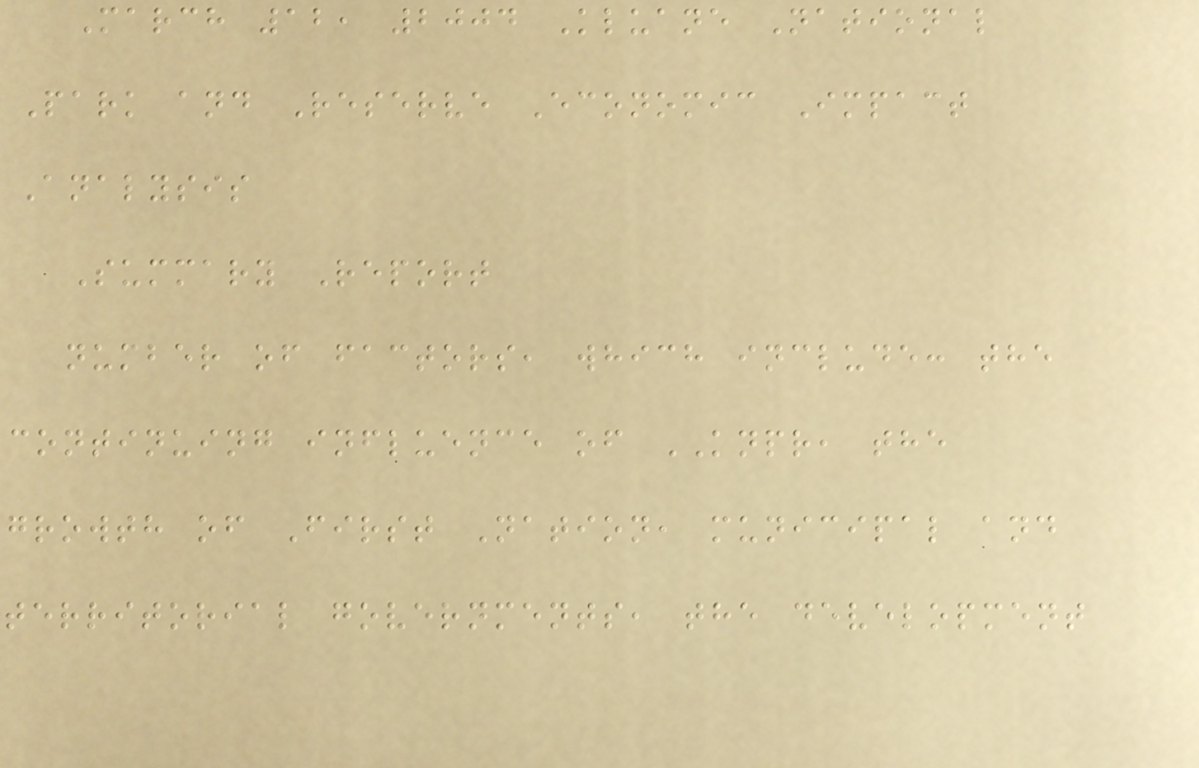March 12, 2004 Kluane National
Park and Reserve Economic Impact
Analysis
Summary Report
number of factors, which include: the
continuing influence of KNPR, the
growth of First Nation, municipal and
territorial governments, the development
